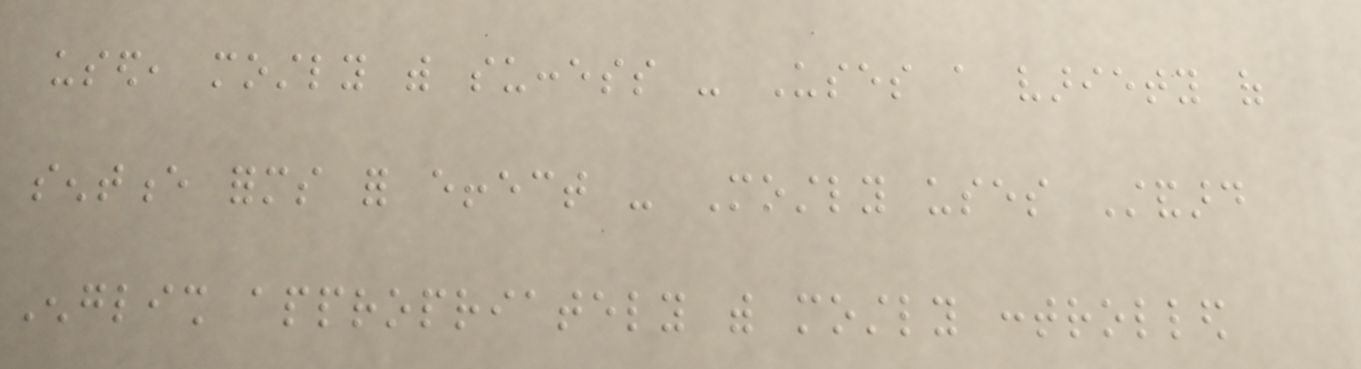used, mostly with success - Uses a variety of
sentence forms for effect - Mostly uses Standard
English appropriately with mostly controlled
